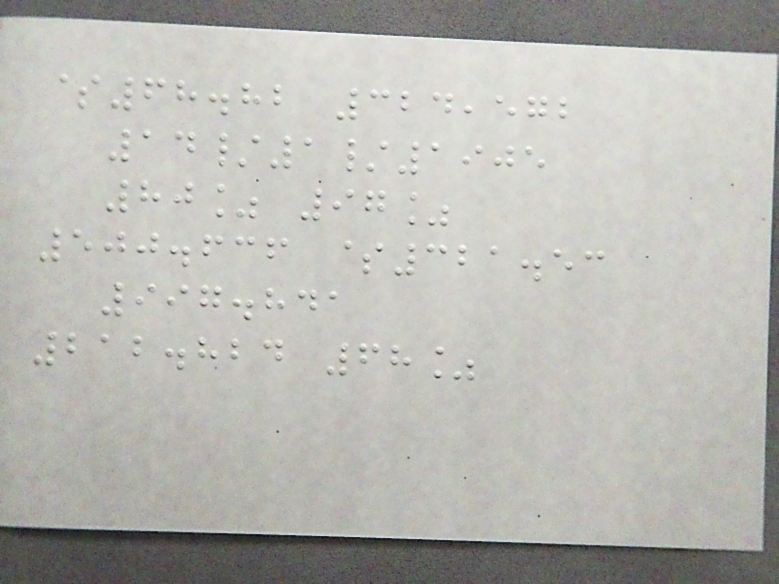$68.82 324,572
14/1/1905
80% 97%
500.636 $321.53
997.841
212.824 68%
